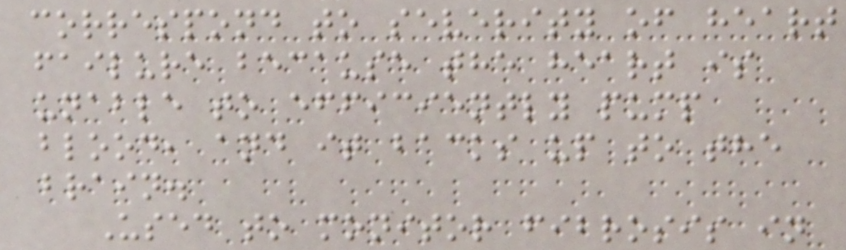correspond to severity of heart
failure because the heart is
unable to efficiently pump
blood, and it backs up to the
brain.
Used to monitor fibrosis in
